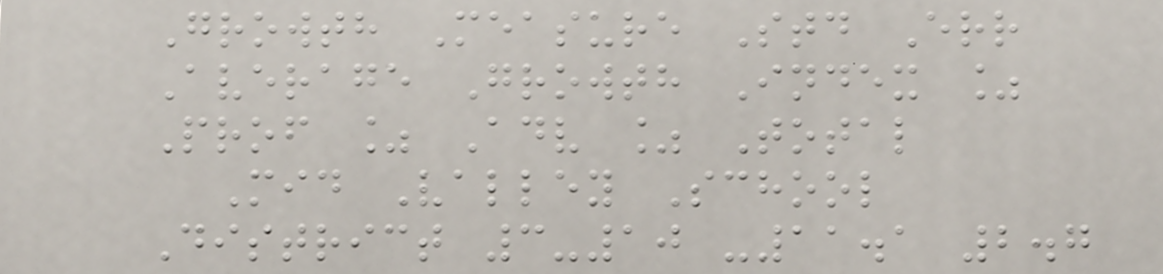Growth Measure Std Err
Average Growth Index %
Prof % Adv % Total
Mid Valley School
District 3-10 -11.1 2.7
